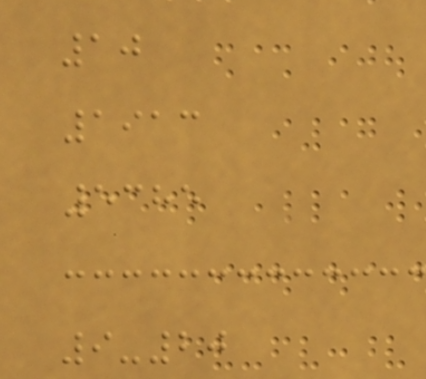10
1913
5385
9-20
